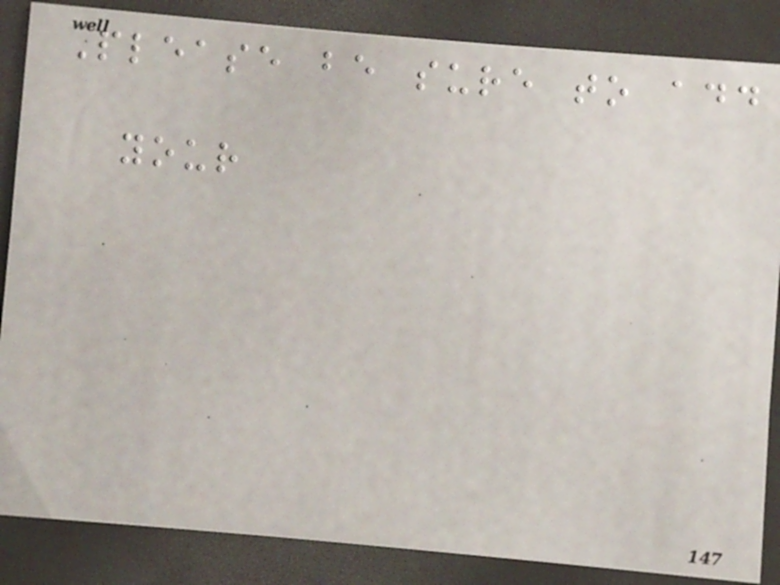Please be sure to add
your
